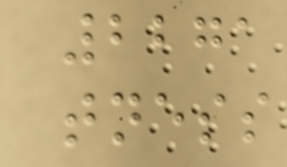2271
tness
